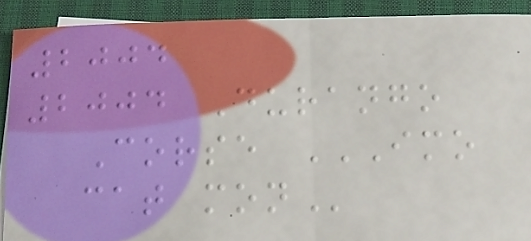2004
2004 Durango
Corse IMO
CAT MON
